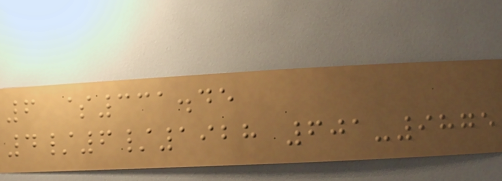6 $331.45
4/6/1928 601-9875
